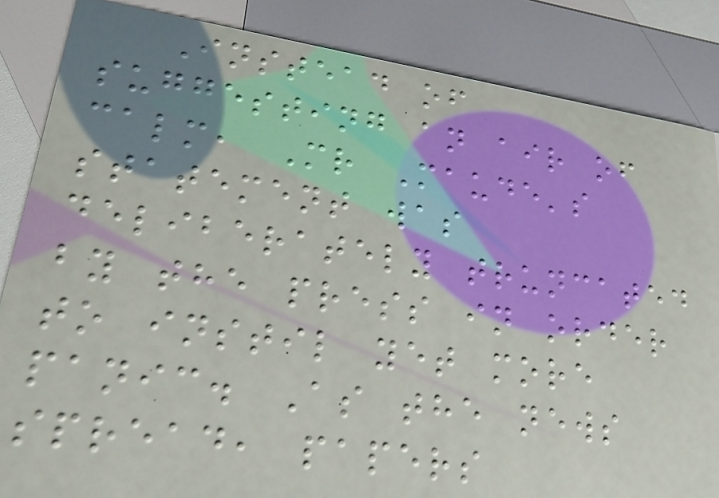Instead of
suggesting an air of
calm, Mr Maude's
statement was
deliberately truncated
by the press in order
to instil yet more
panic. As the news
spread, papers
